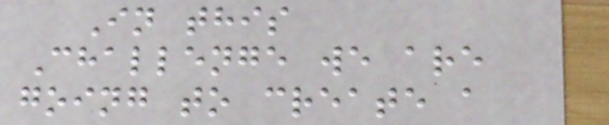In this
Challenge we are
going to create a
